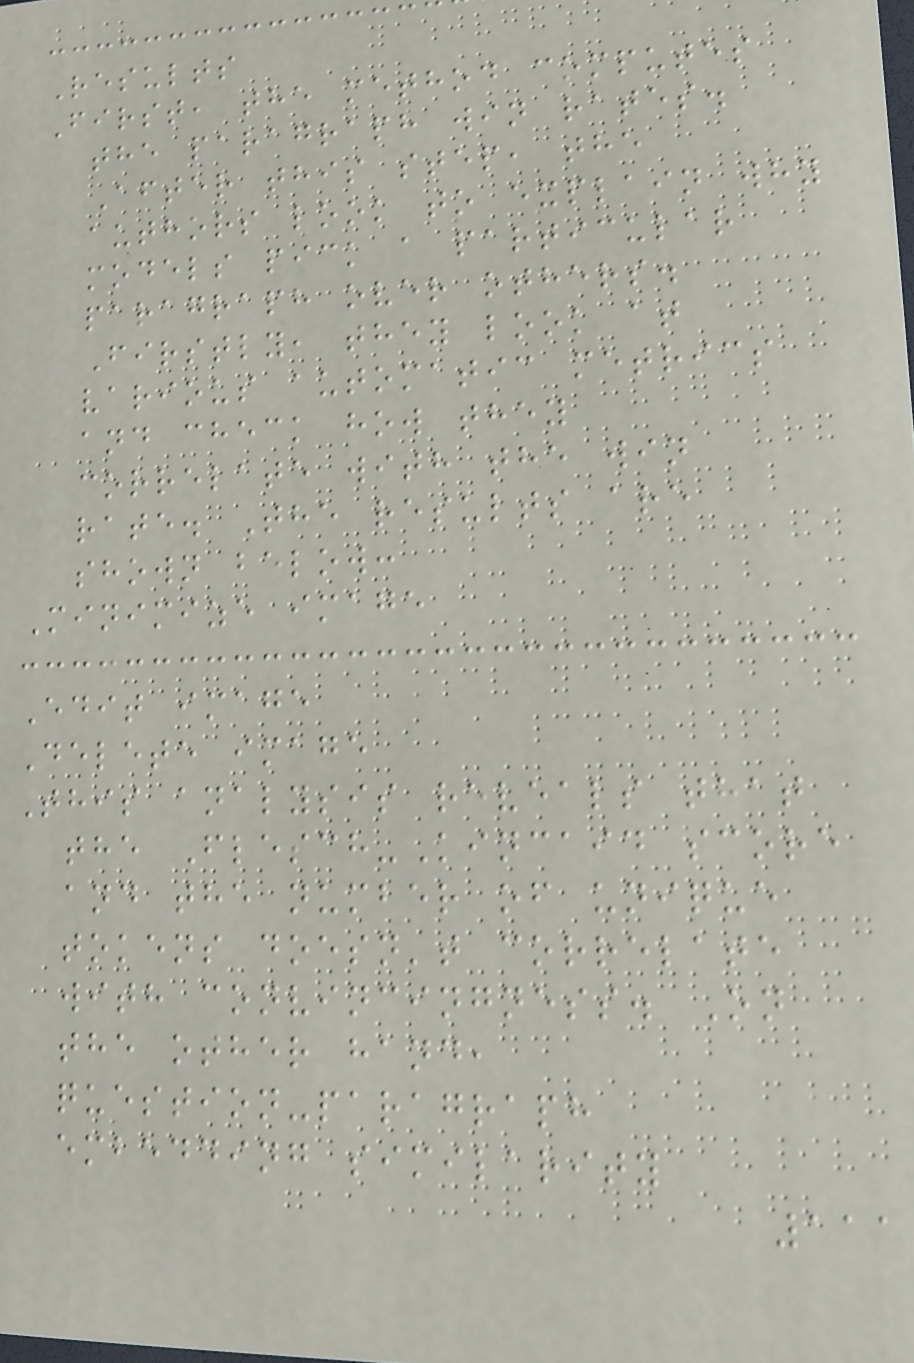Results
First, the method computes
the paragraph win rates.
After this step, the
authors look to explain why
models pick a particular
paragraph over others.
Firstly, they look at
various automatic metrics
and check how they
correlate with the win
rate. The results are
shown below:
Minimize image
Edit image
Delete image
This analysis reveals that
the Flesch-Kincaid score
and the number of unique
tokens doesn't correlate
with convincingness. On
the other hand,
question-paragraph
embedding similarity
111
